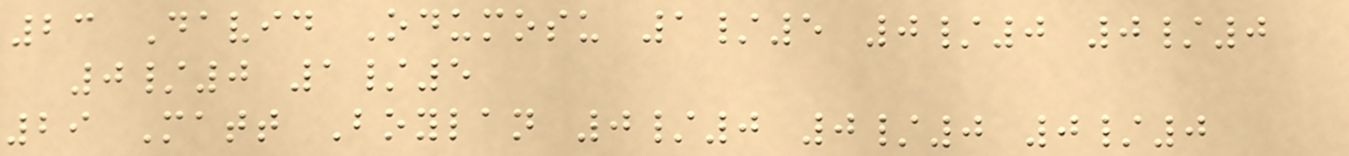23 David Odumosu 1/5 0/0 0/0
0/0 1/5
29 Matt Boylan 0/0 0/0 0/0
